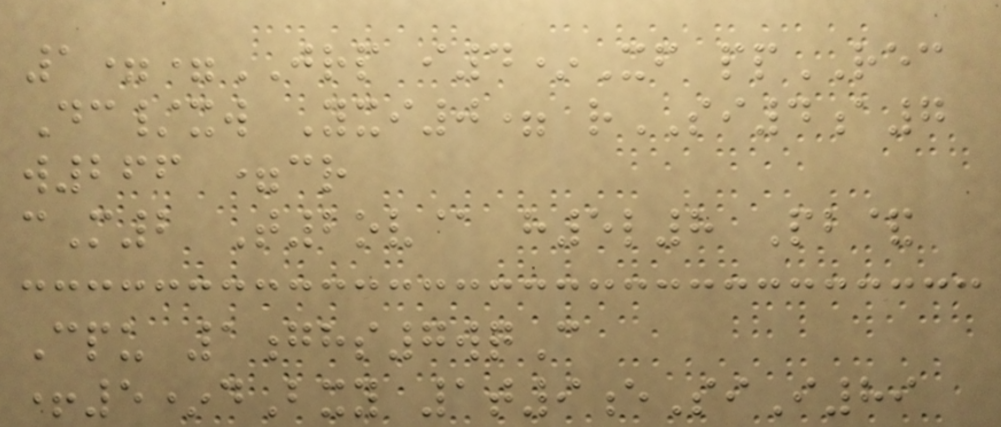1==JRP i4*Xf ppREC
Dc/xw Yxi0= rSI4a7
w266 =cr
cM2 T2ov@ h5l8 Pb&
Cpu 1ghs7wqC
+5*dBxy 1t9eSiI89
